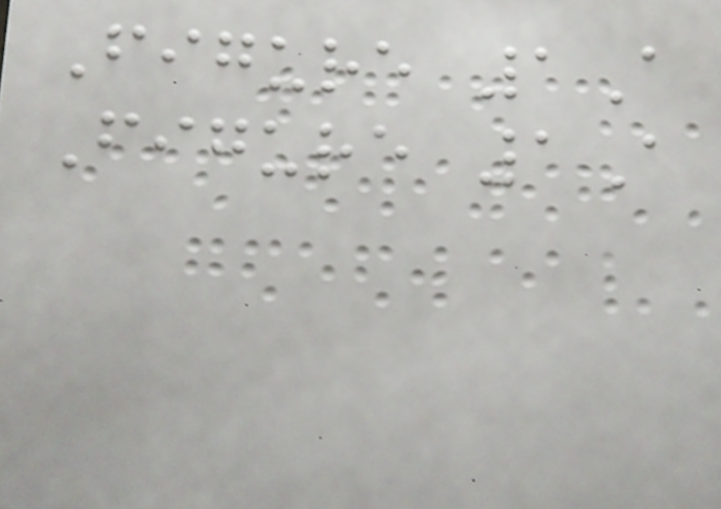Figure 1A
Figure 1A
